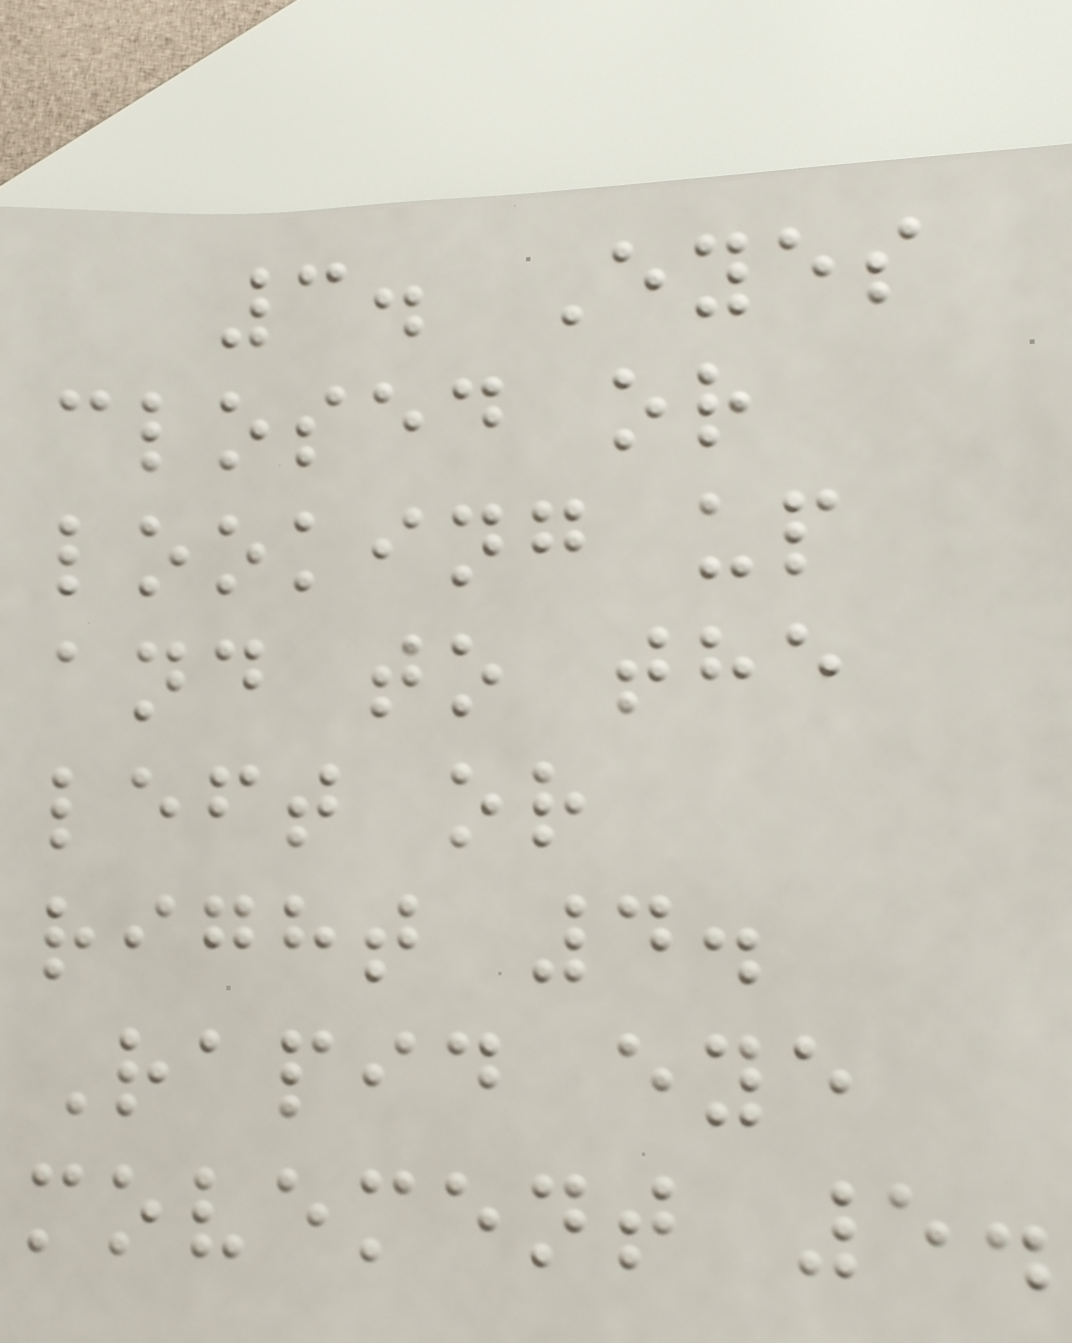3. Eyes
closed or
looking up
and to the
left or
right 4.
Rapid eye
movement 5.
